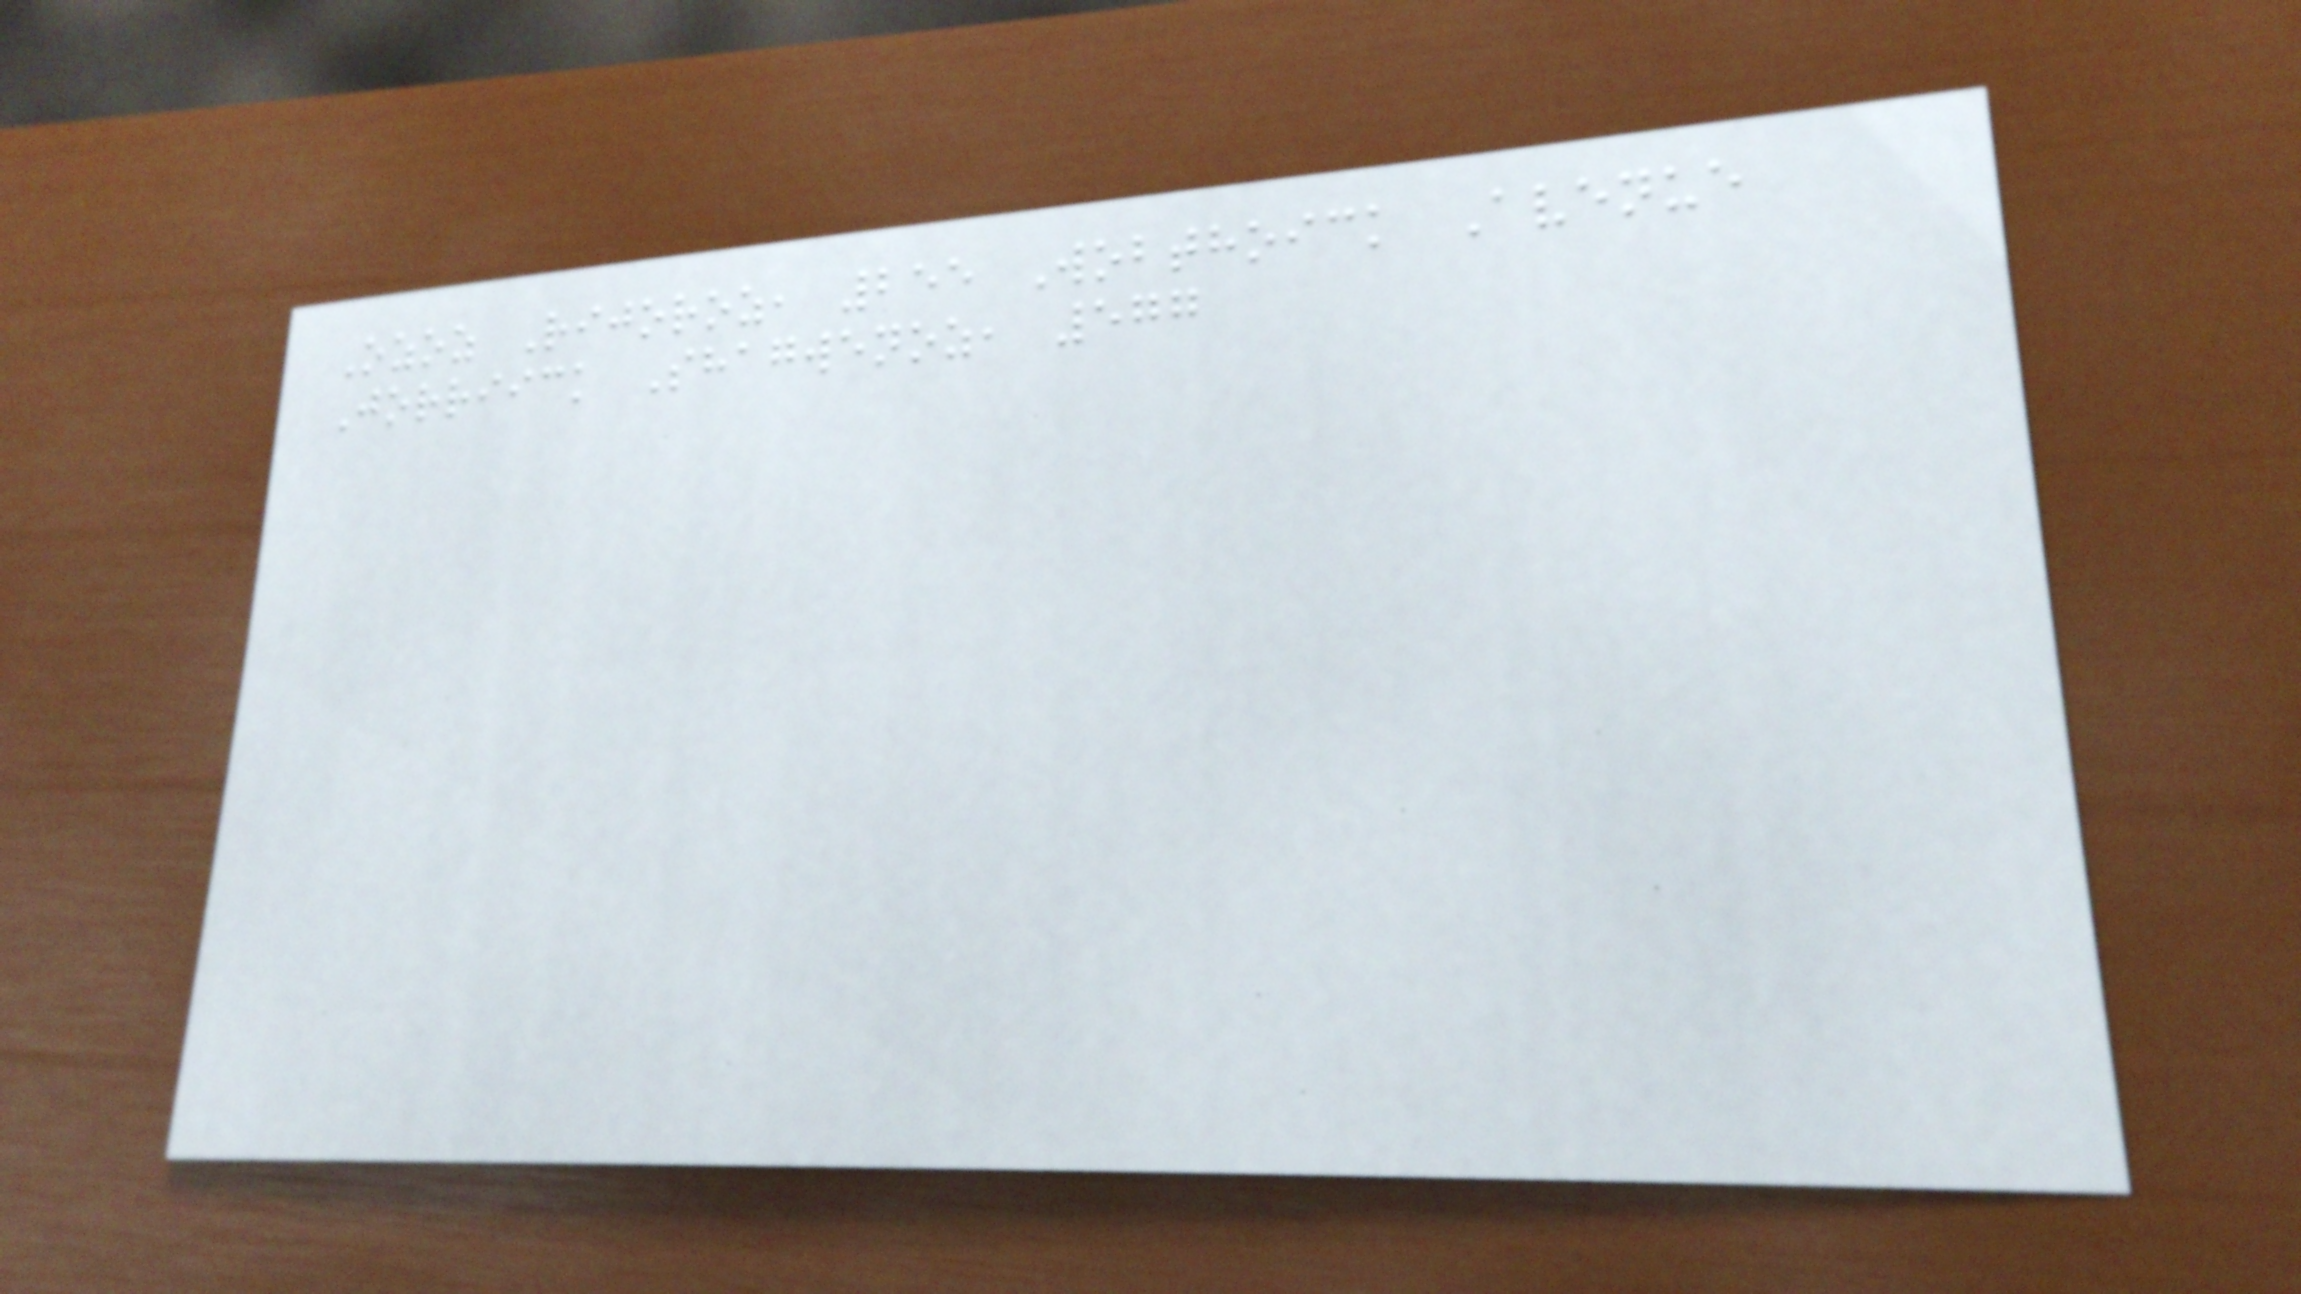Ozoz Rijoroz, 255 Wobthoick Avenue
Jorriick Shagwenoz, 577
